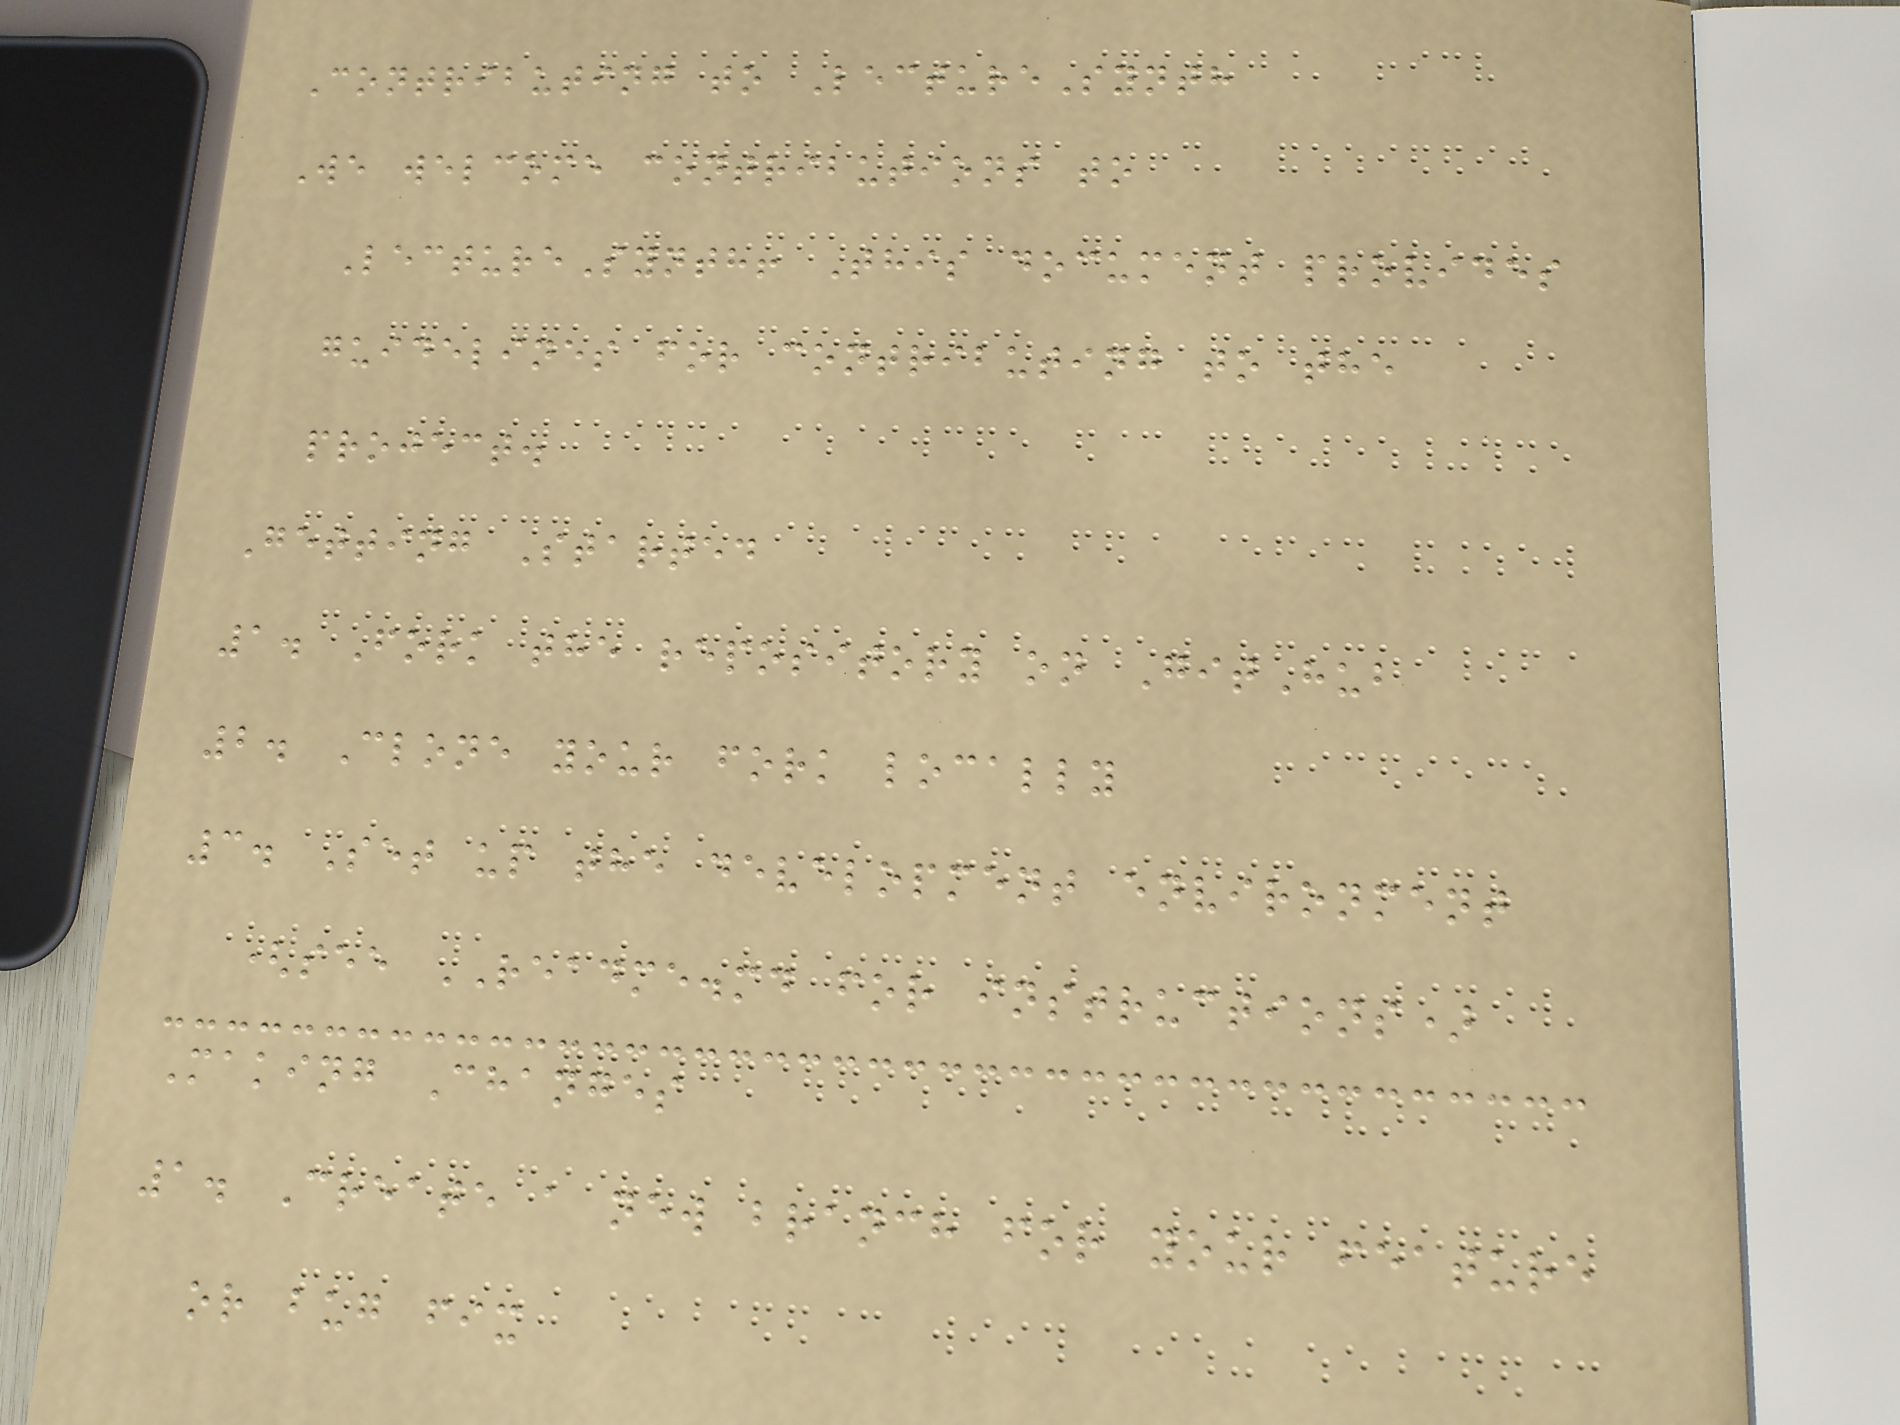Contributing to LectureSynth
We welcome contributions to
LectureSynth! This document provides
guidelines for contributing to the
project.
Getting Started
1. Fork the repository on GitHub
2. Clone your fork locally
3. Set up the development environment
(see README.md for instructions)
Making Changes
1. Create a new branch for your feature
or bug fix
